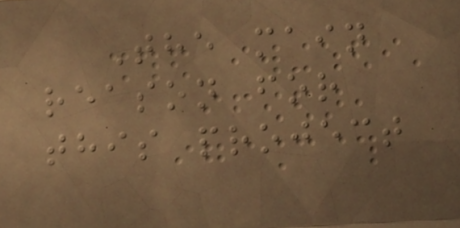The main
reason for
this project
